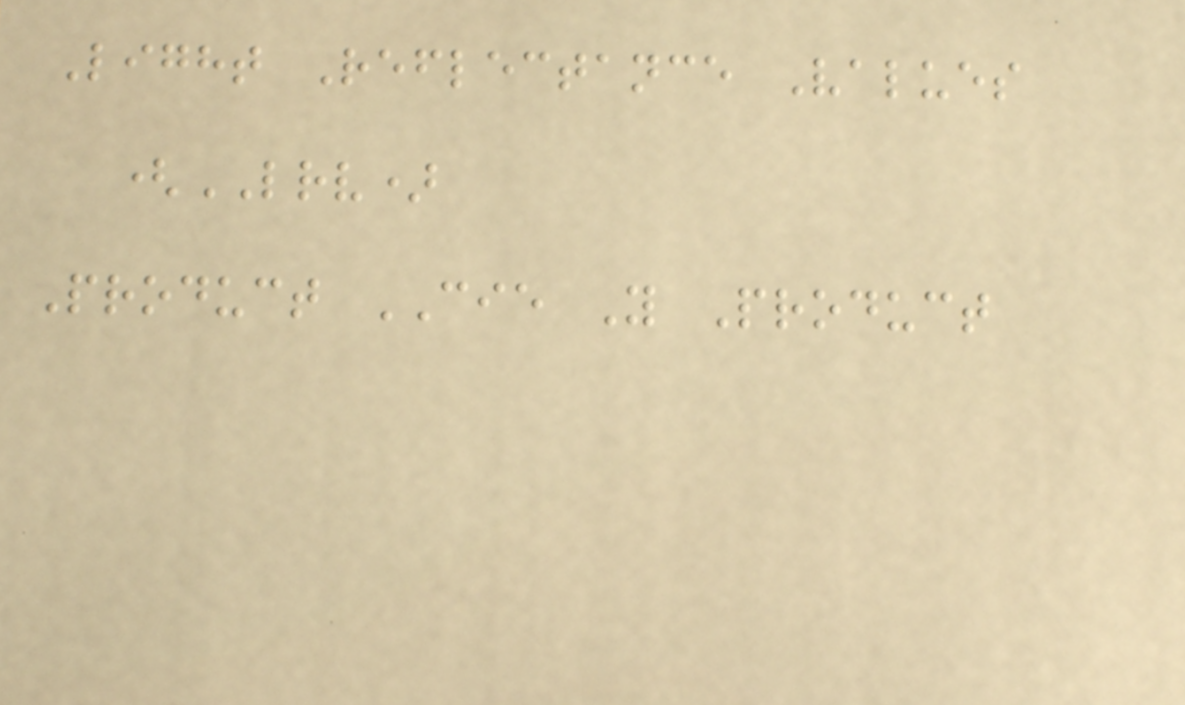Light Reflectance Values
(LRV)
Product CIE Y Product
